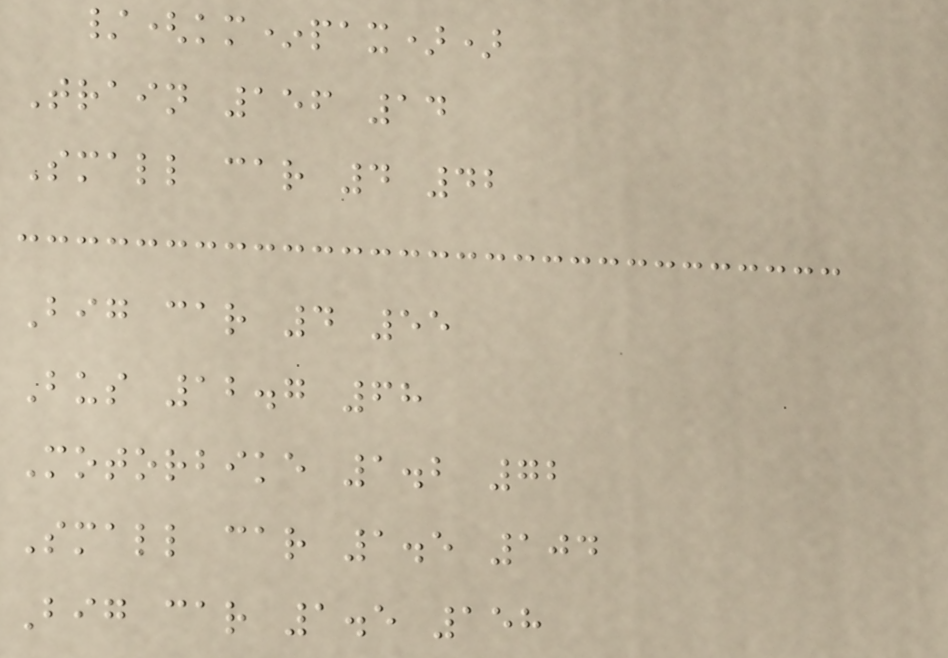/(km*pax))
Train 156 14
Small car 4 42
Big car 4 55
Bus 12.7 68
Motorbike 1.2 72
Small car 1.5 104
Big car 1.5 158
